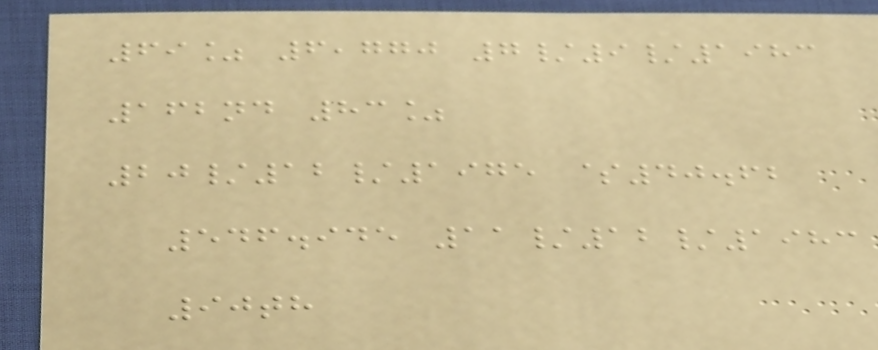69% 6,770 7/9/1983
162nd 83%
20/12/1975 $40.62
546.945 11/12/1983
90th
